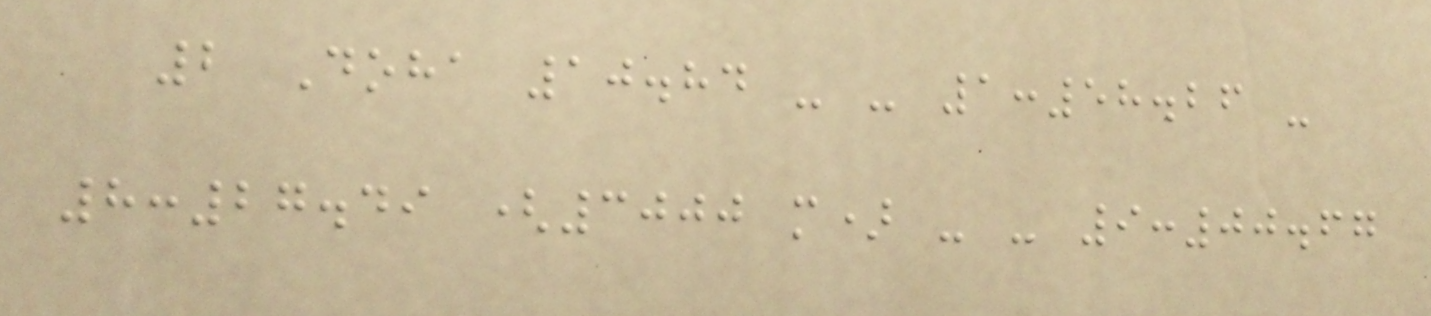2 Doha 10.84 - - 1:58.26 -
8:27.49 (3000 m) - - 9:00.67
